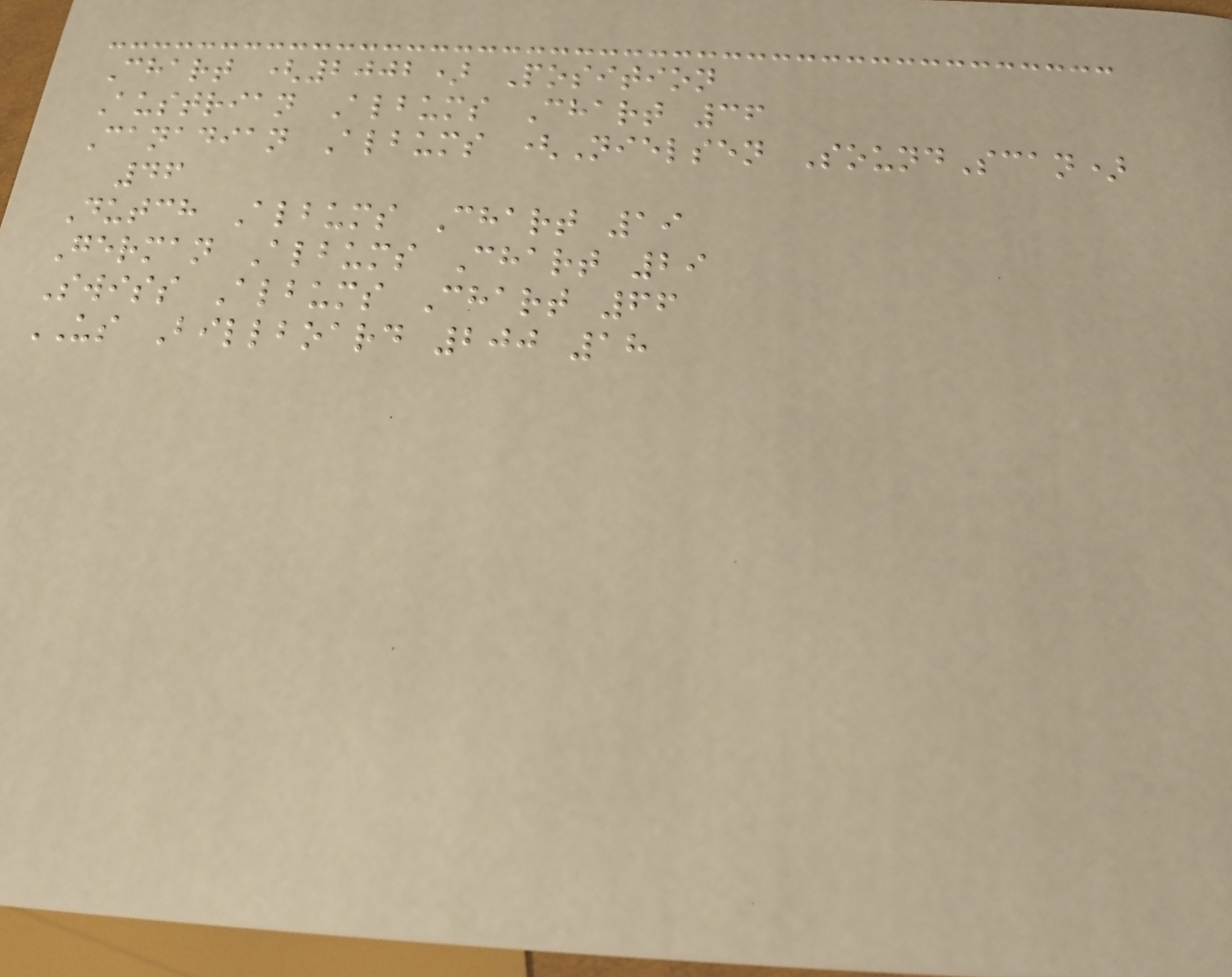Chart (2002) Position
Austrian Albums Chart 36
Canadian Albums (Nielsen SoundScan)
46
Dutch Albums Chart 19
German Albums Chart 29
Swiss Albums Chart 66
US Billboard 200 18
